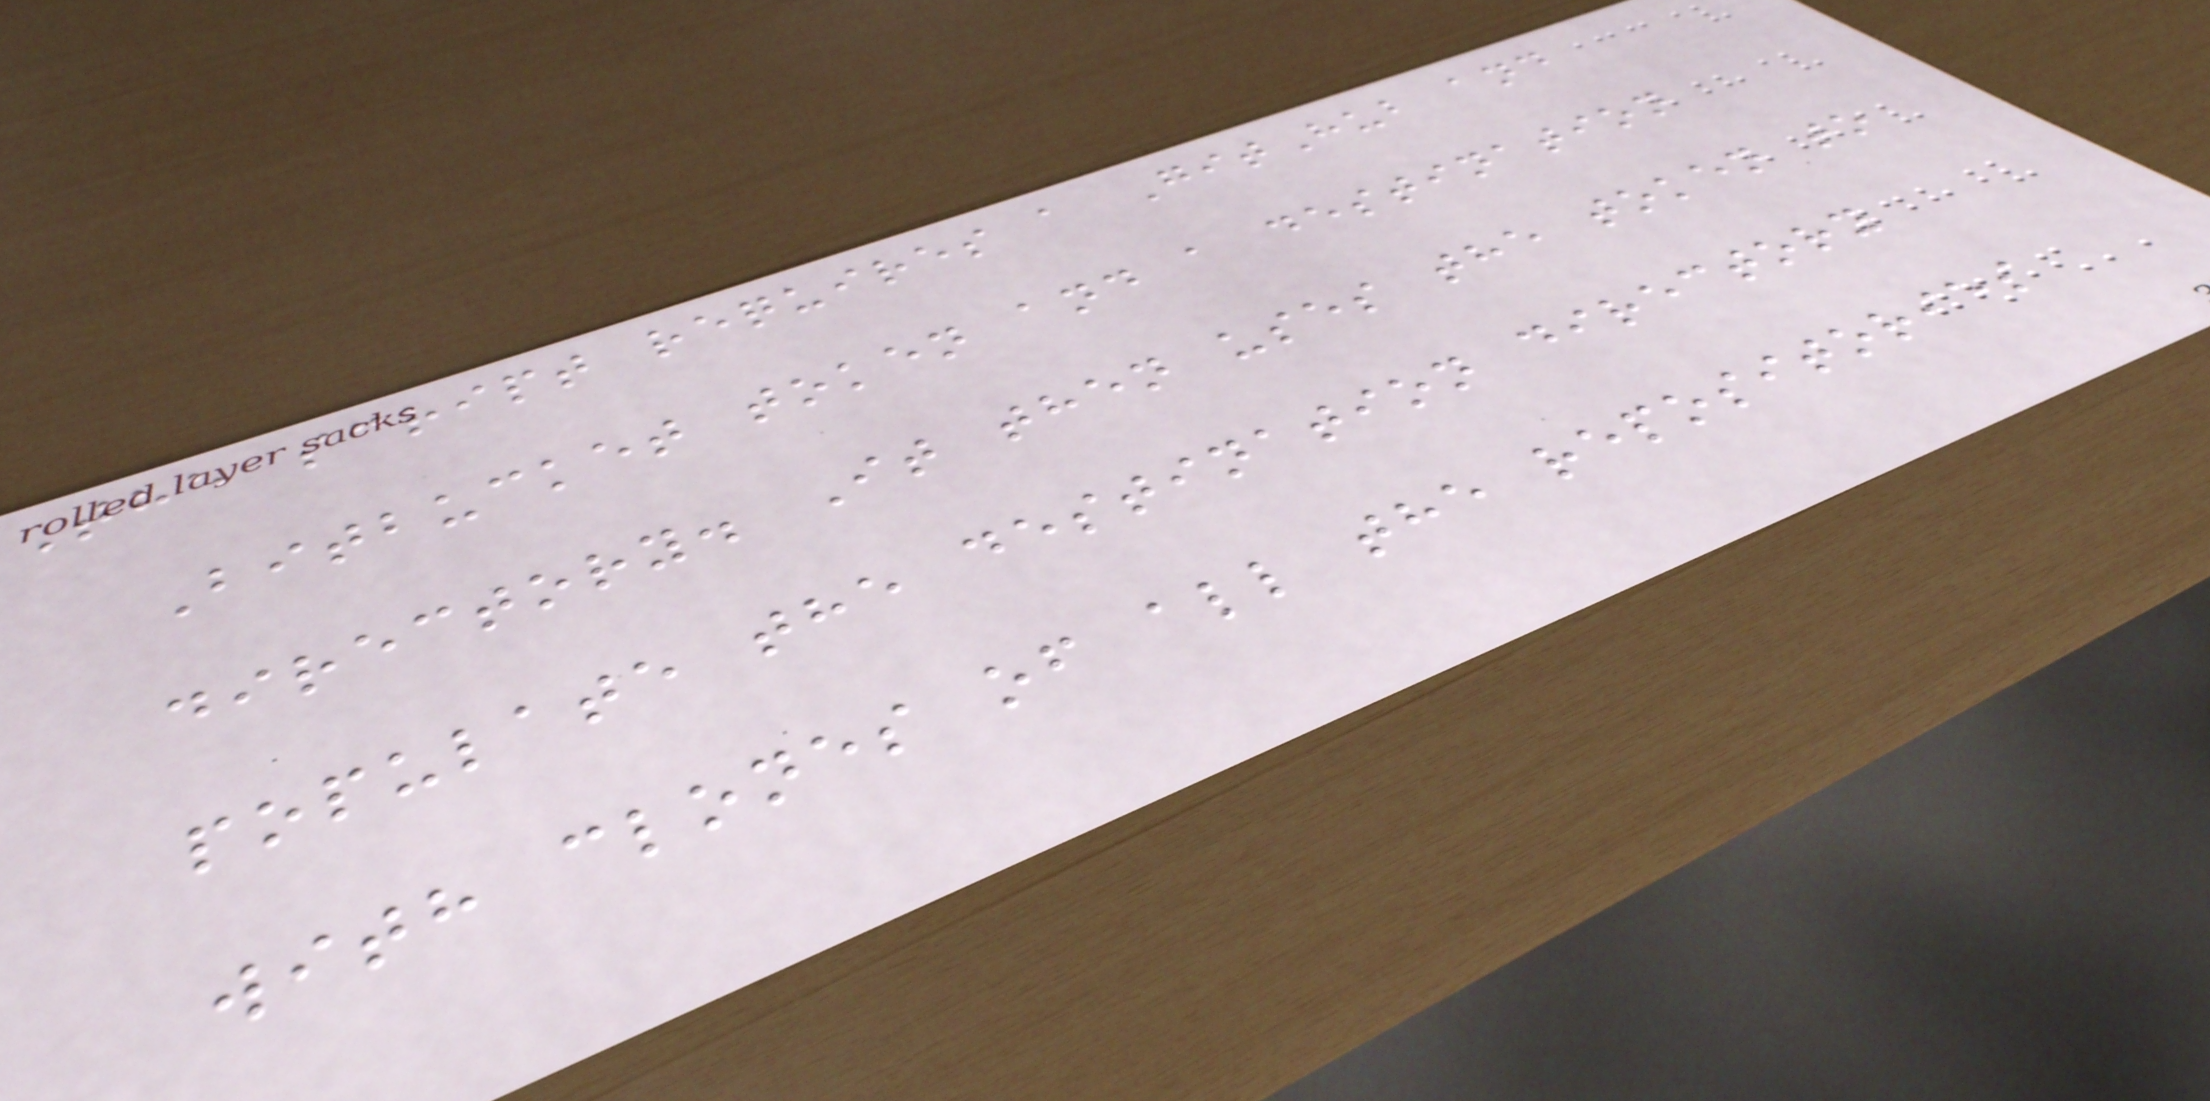The script requires a GitHub and
Bitbucket token and a destination
directory. It then uses the token to
populate the destination directory
with clones of all the repositories
